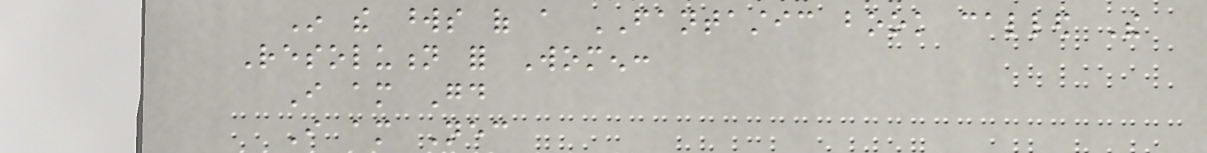In the words of a FANTASTIC book called The
Resolution for Women:
I am Good
I am Necessary
